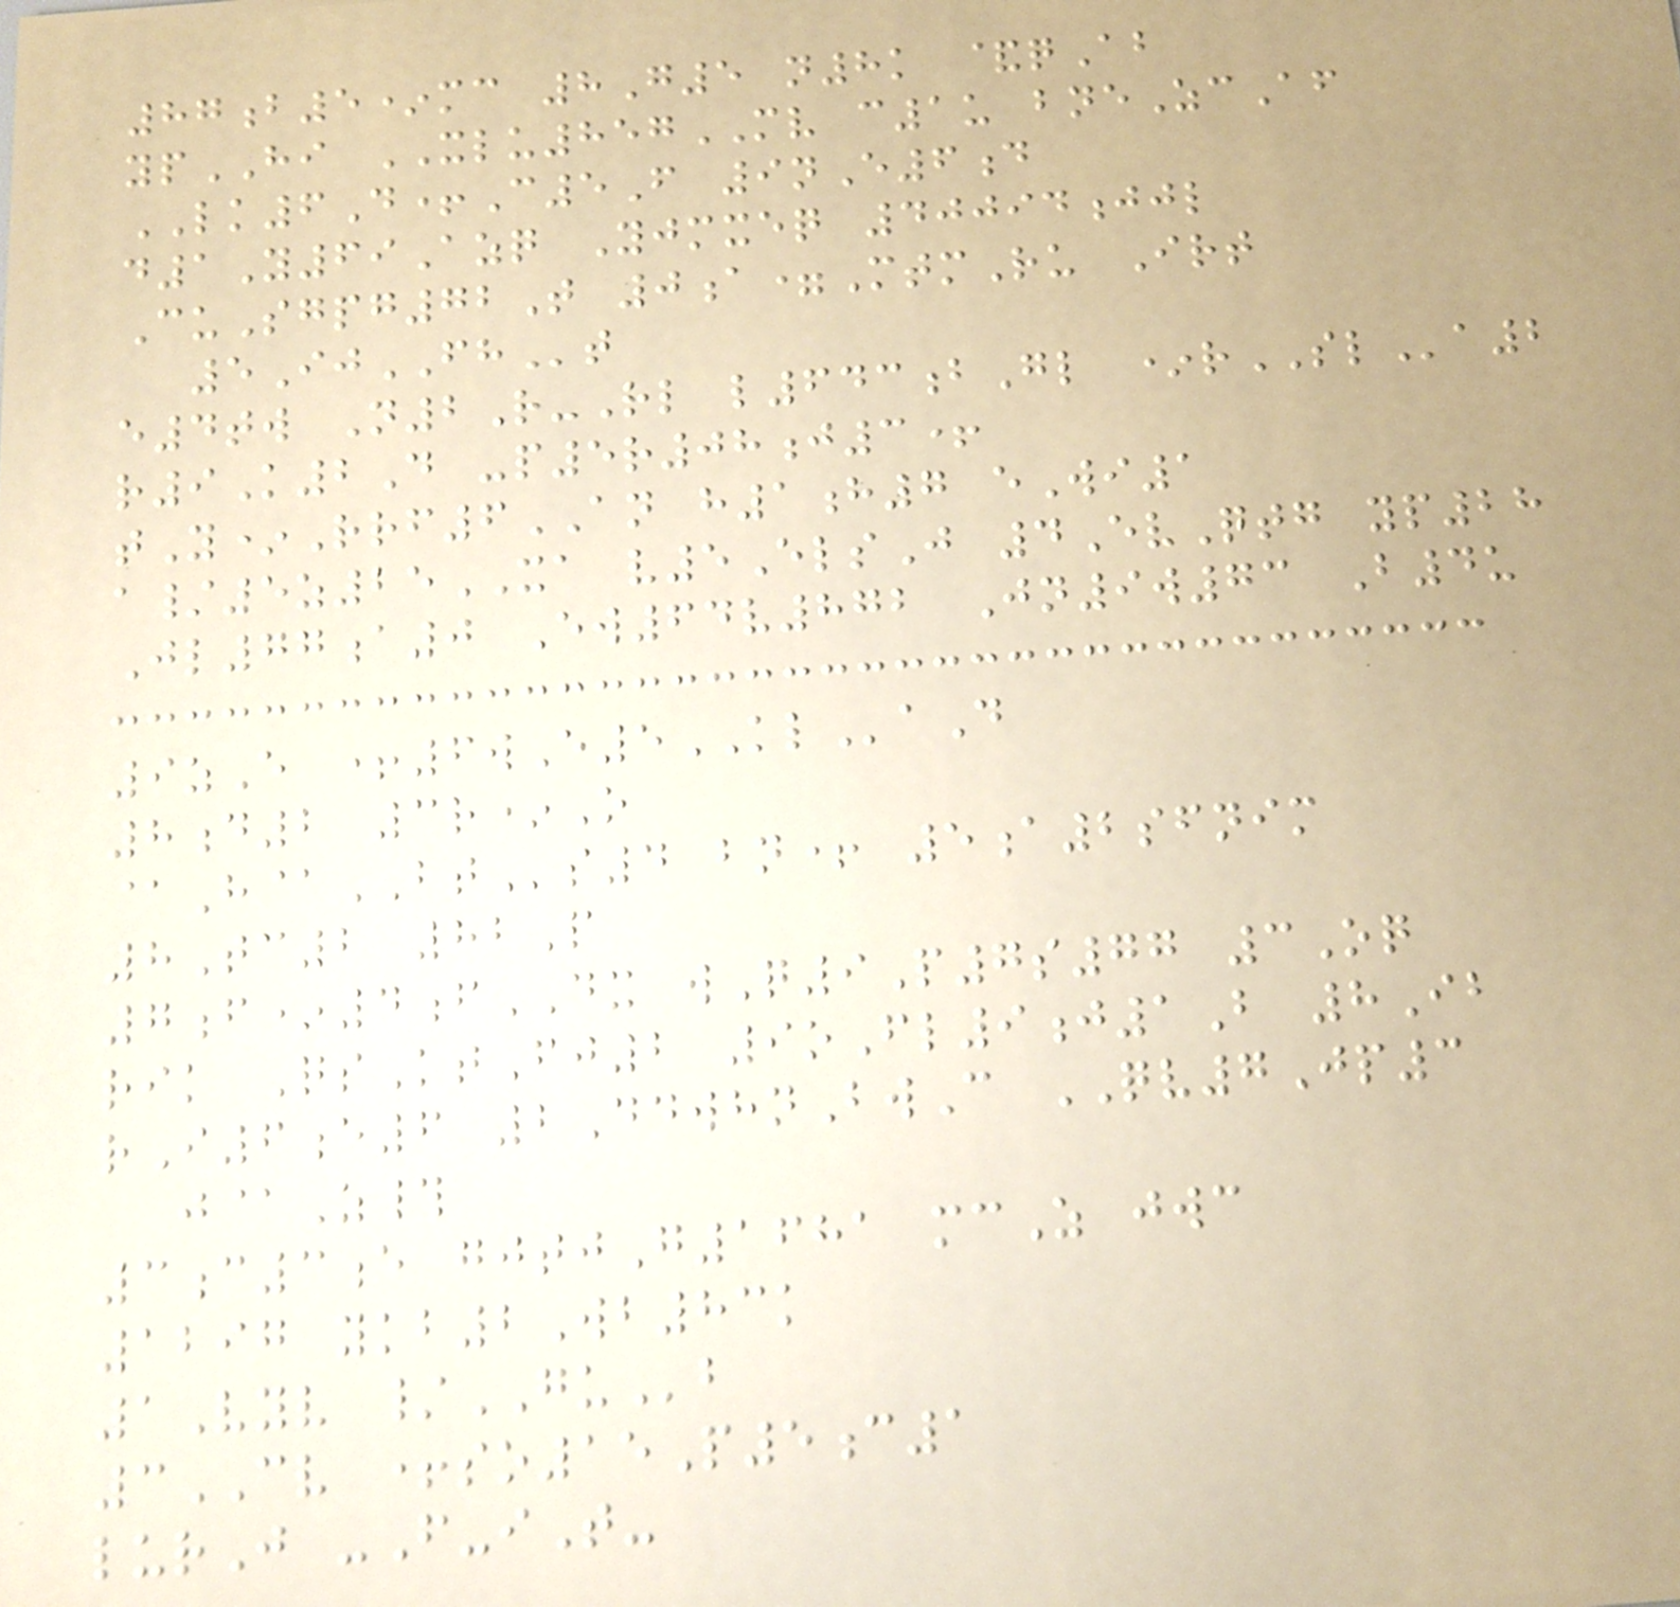87b5*mc 8G5 n8k &qAb
ypHI XLU857MV c1u bneZcAf
LK6D+C5F 9nE6d
d1Y69Azq Yjmxeq 40094jjl
CuSgpg72T 0a=MtmRu Irt
5IjFHt
e4tw N2R-Rl l643bGl *rSLa2
r9K2D -p5r08j3+
tY*Rrf6AN h1h7 eWi1
a/5z25XA v5ElsJ 4EvQtg yp28
Jl77a0 Ew64v872 Jn9w73 B4u
9zE +6wE5KLaD
8d2 3r*O
@H@BTs4 bn+ 5a2sfnim
8Tc2 82P
7f*4fDX wQ9P7s77 3Oq
rik QsKtFj2 9oFl9j1B 8Ib
rI6e6 2DdwhnBwC QV7Jp3
j@Z#
3c3e gjtjG1681 mcZ jwc
1297 ykb2Wb83k
1Vyv /GUb
3CV +so15P5c1
lurJ -F-iT-
